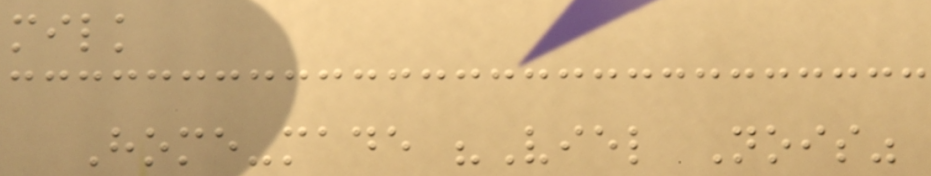milk
Home-made "Viel Nois"
